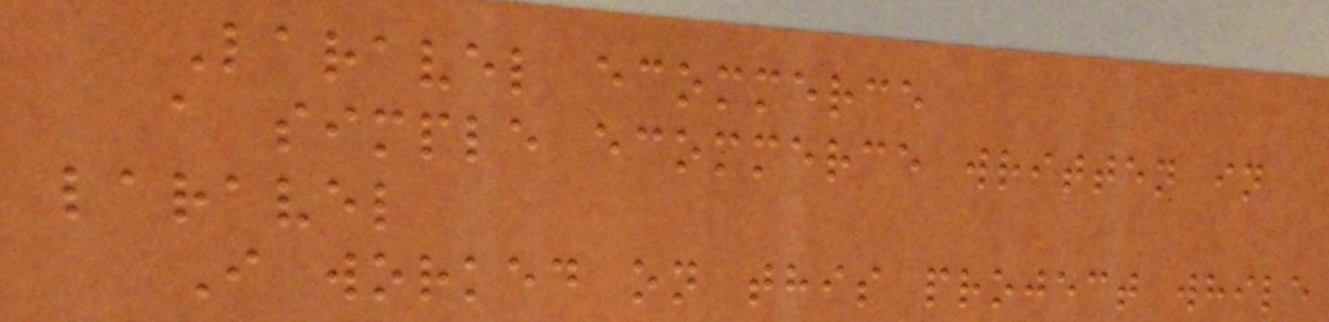Laravel ecommerce
a simple ecommerce written in
laravel
I worked on this project while
